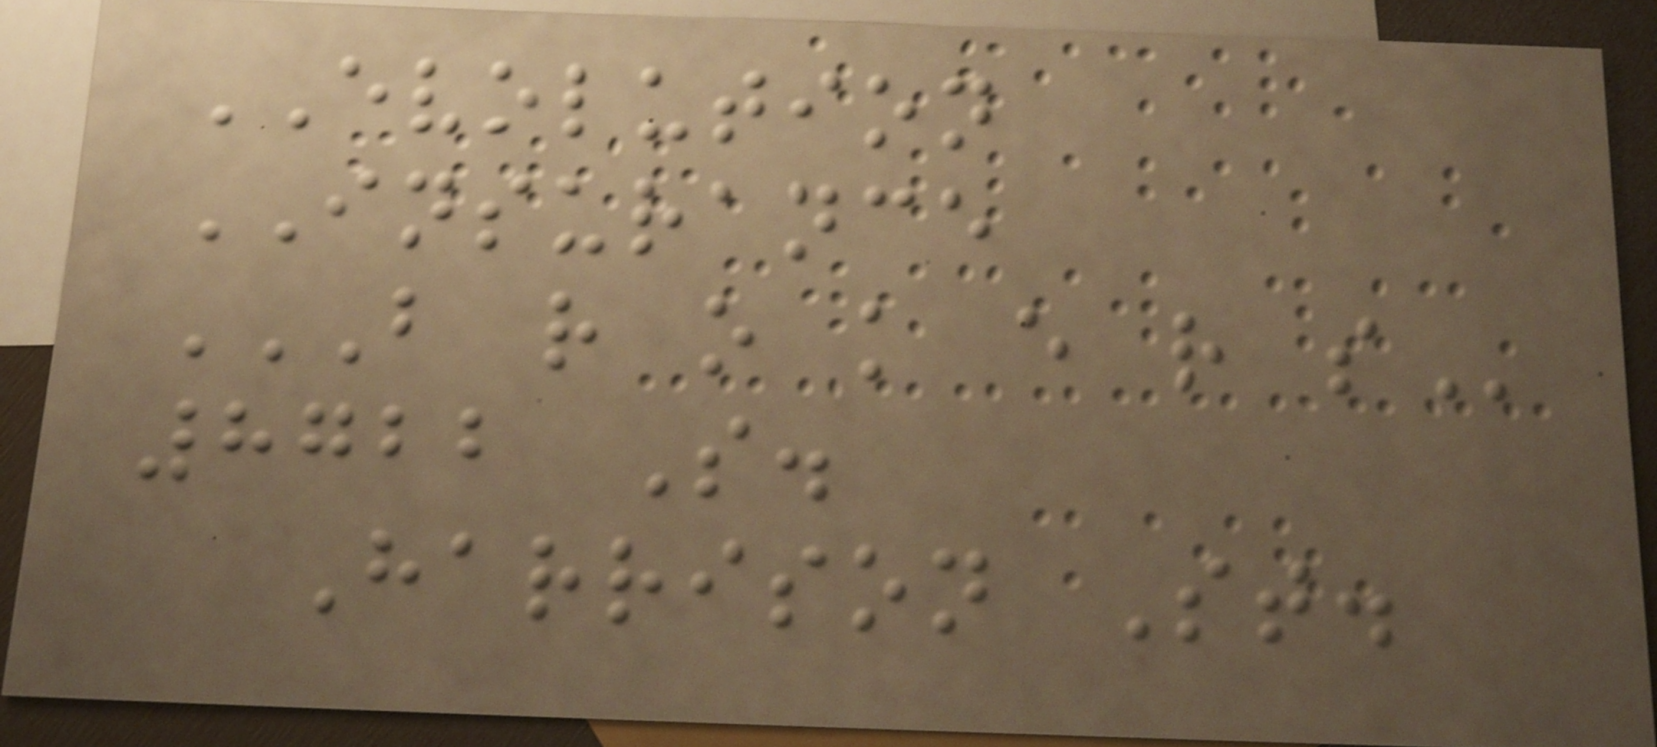EVOLUTION
INSURANCE
B R O K E R S
8722 S.
Harrison St.
